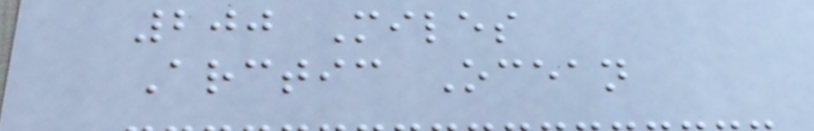200 Miles
Arctic Ocean
